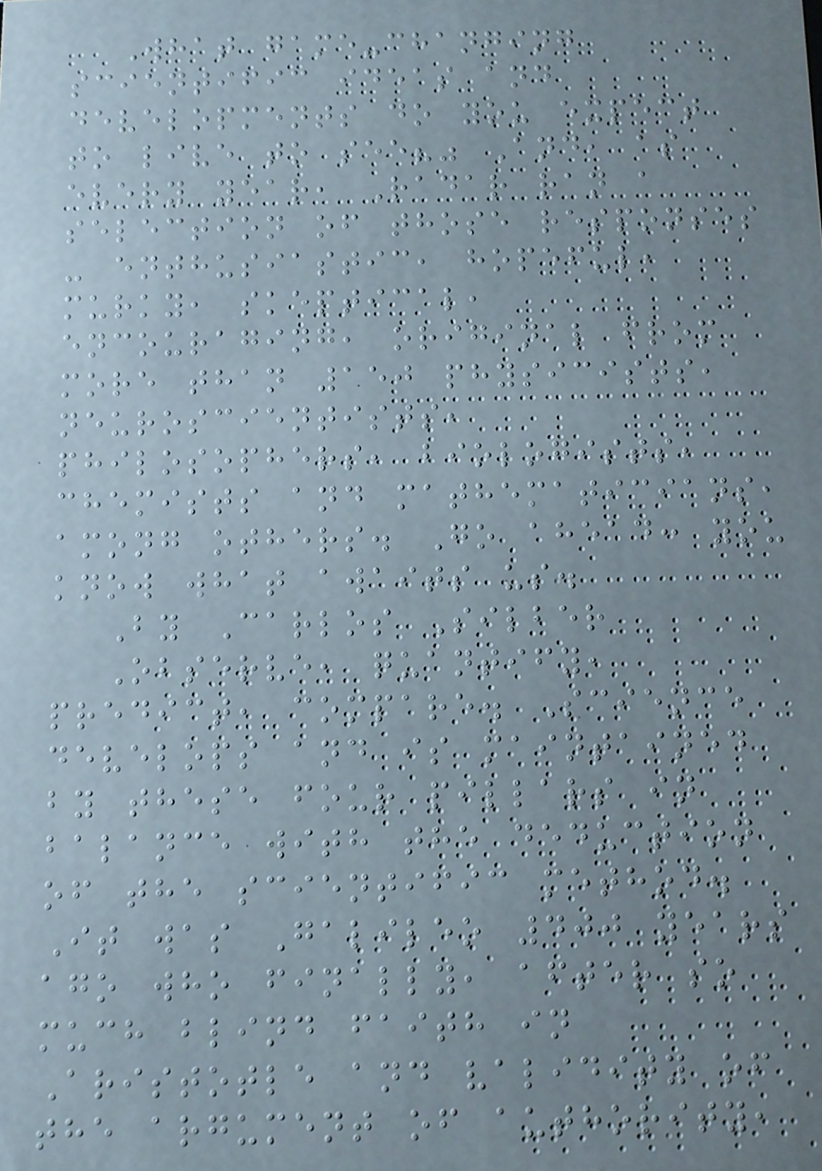What game-changing
scientific ideas and
developments do you expect
to live to see?" And, as
every year, Radar ran a
selection of those responses
- enthusiastic, hopeful,
murky, skeptical,
encouraging, original from
more than 150 physicists,
neuroscientists,
philosophers, biologists,
chemists and mathematicians,
among others. Go ahead: you
know what awaits us.
By Carlos Silber
Observe, quantify,
predict, compare. Science
develops and is maintained
by these four pillars in
balance with the deduction
of the scientific method.
It was Galileo 400 years
ago who finally, after so
much blind faith in
Aristotle and validity of
the argument of authority,
